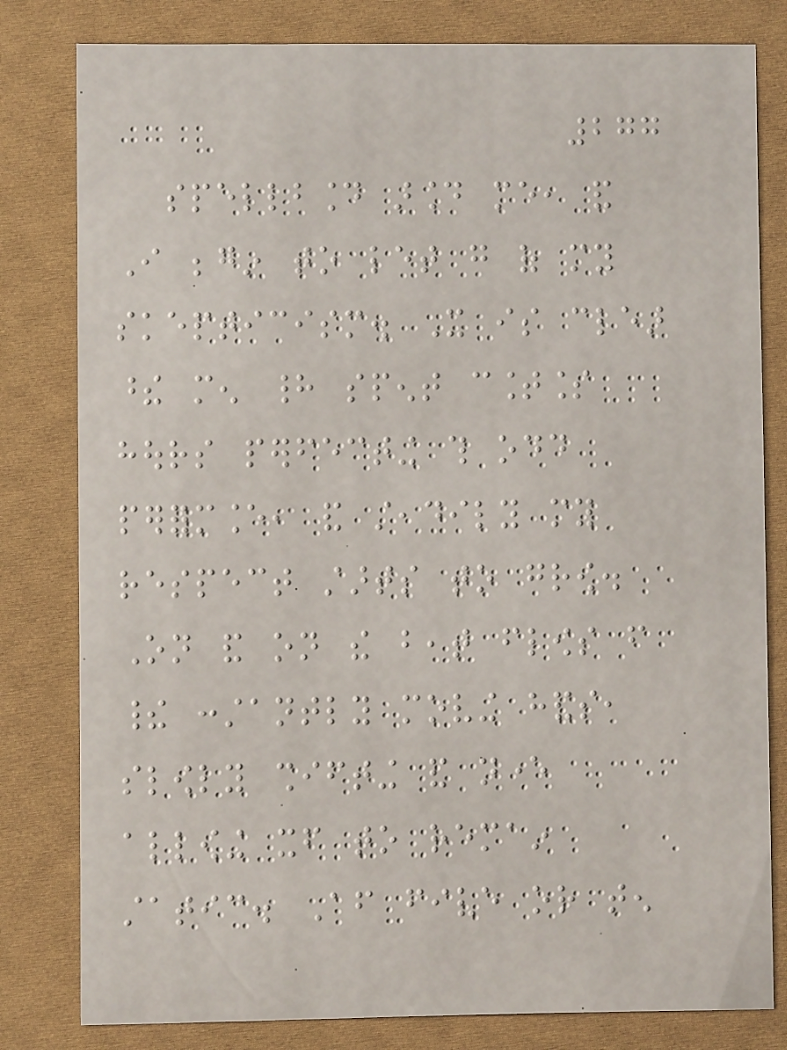277
spellbound around me, and
I begin to let go of my
skepticism. It is clear
these men had spent countless
hours perfecting this odd
performance, and steadily my
respect starts to grow.
On and on the beat flows from
their constantly moving hands,
slowly shifting and never
allowing itself to remain
static. After five or ten
